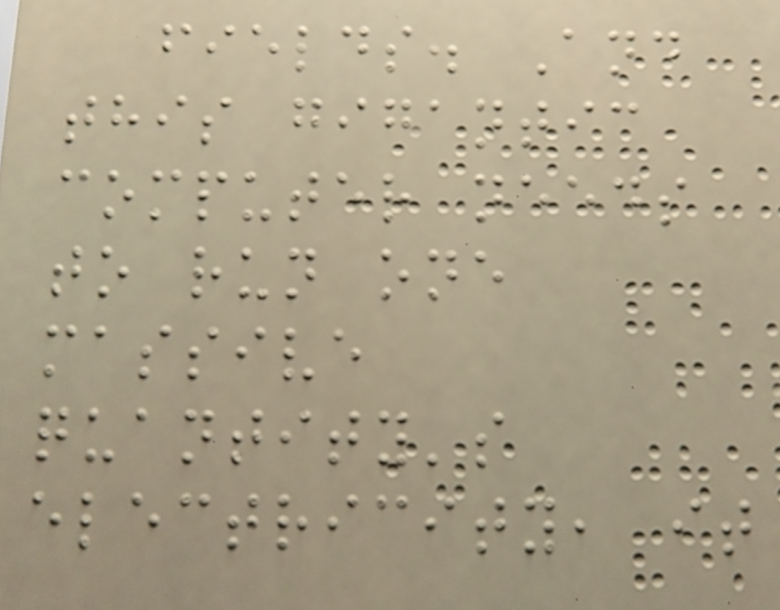fields. And
this gigantic
computer needs
to run one
massive
quantity's
electricity, it
